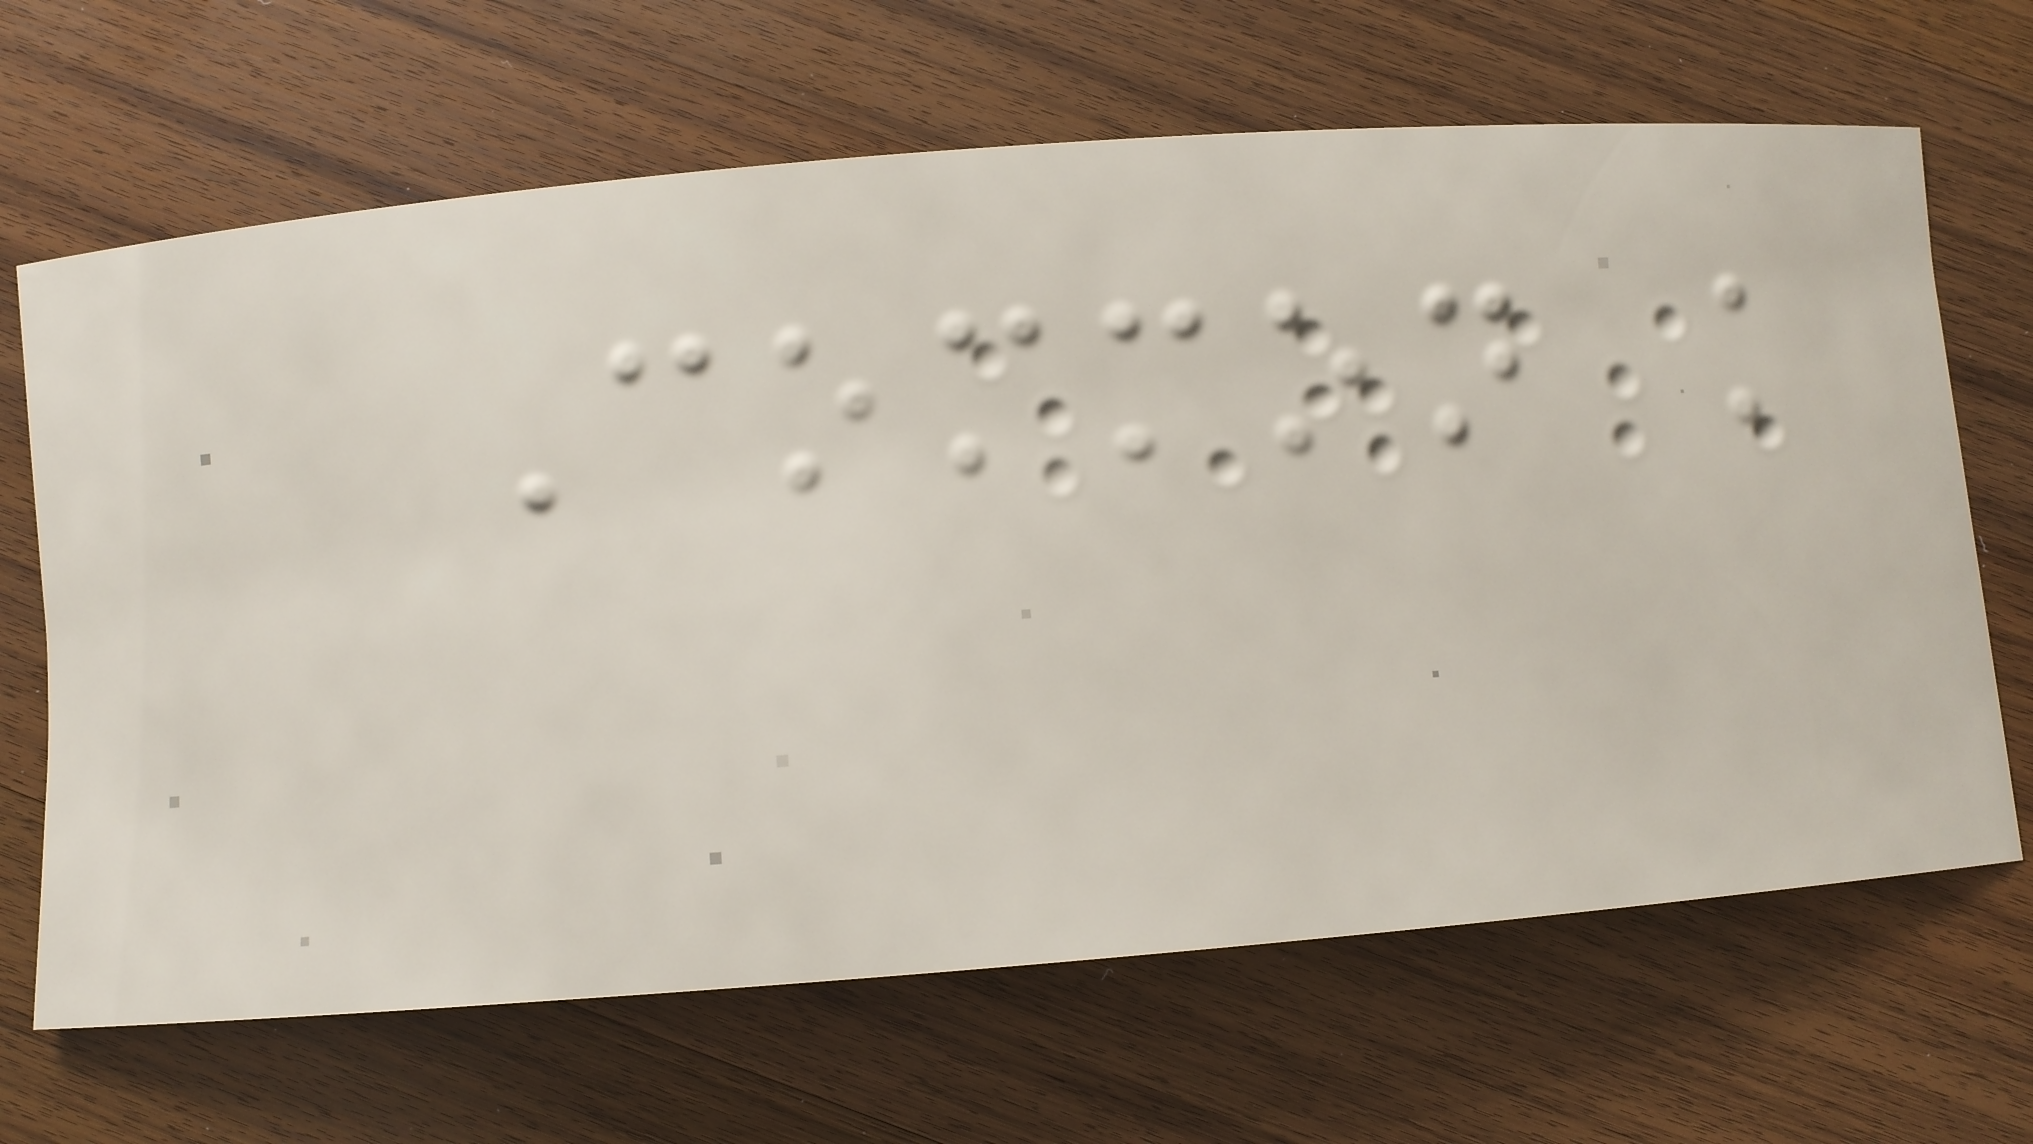Common knowledge
